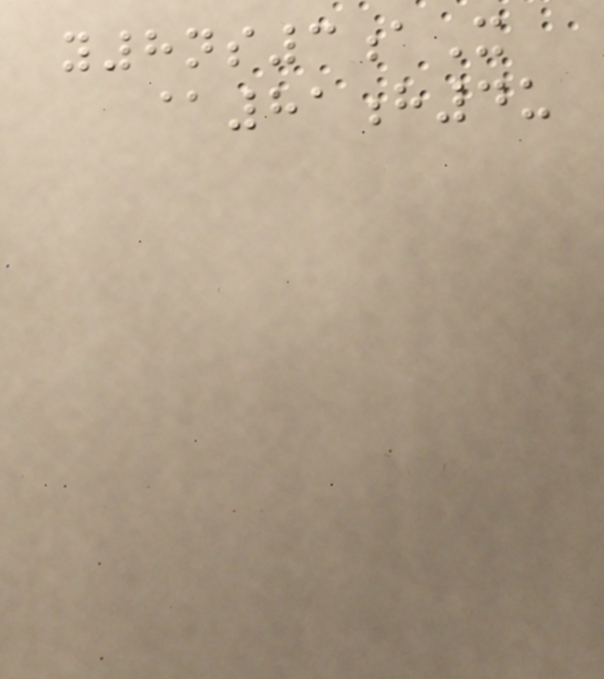y8ns3aX
@81h4u
